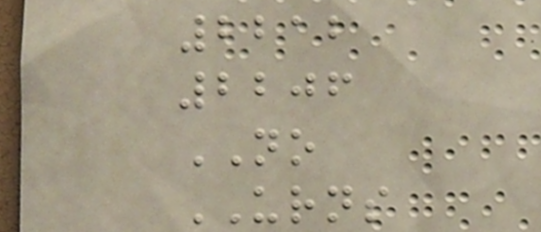2212
2206
NO
URNS
